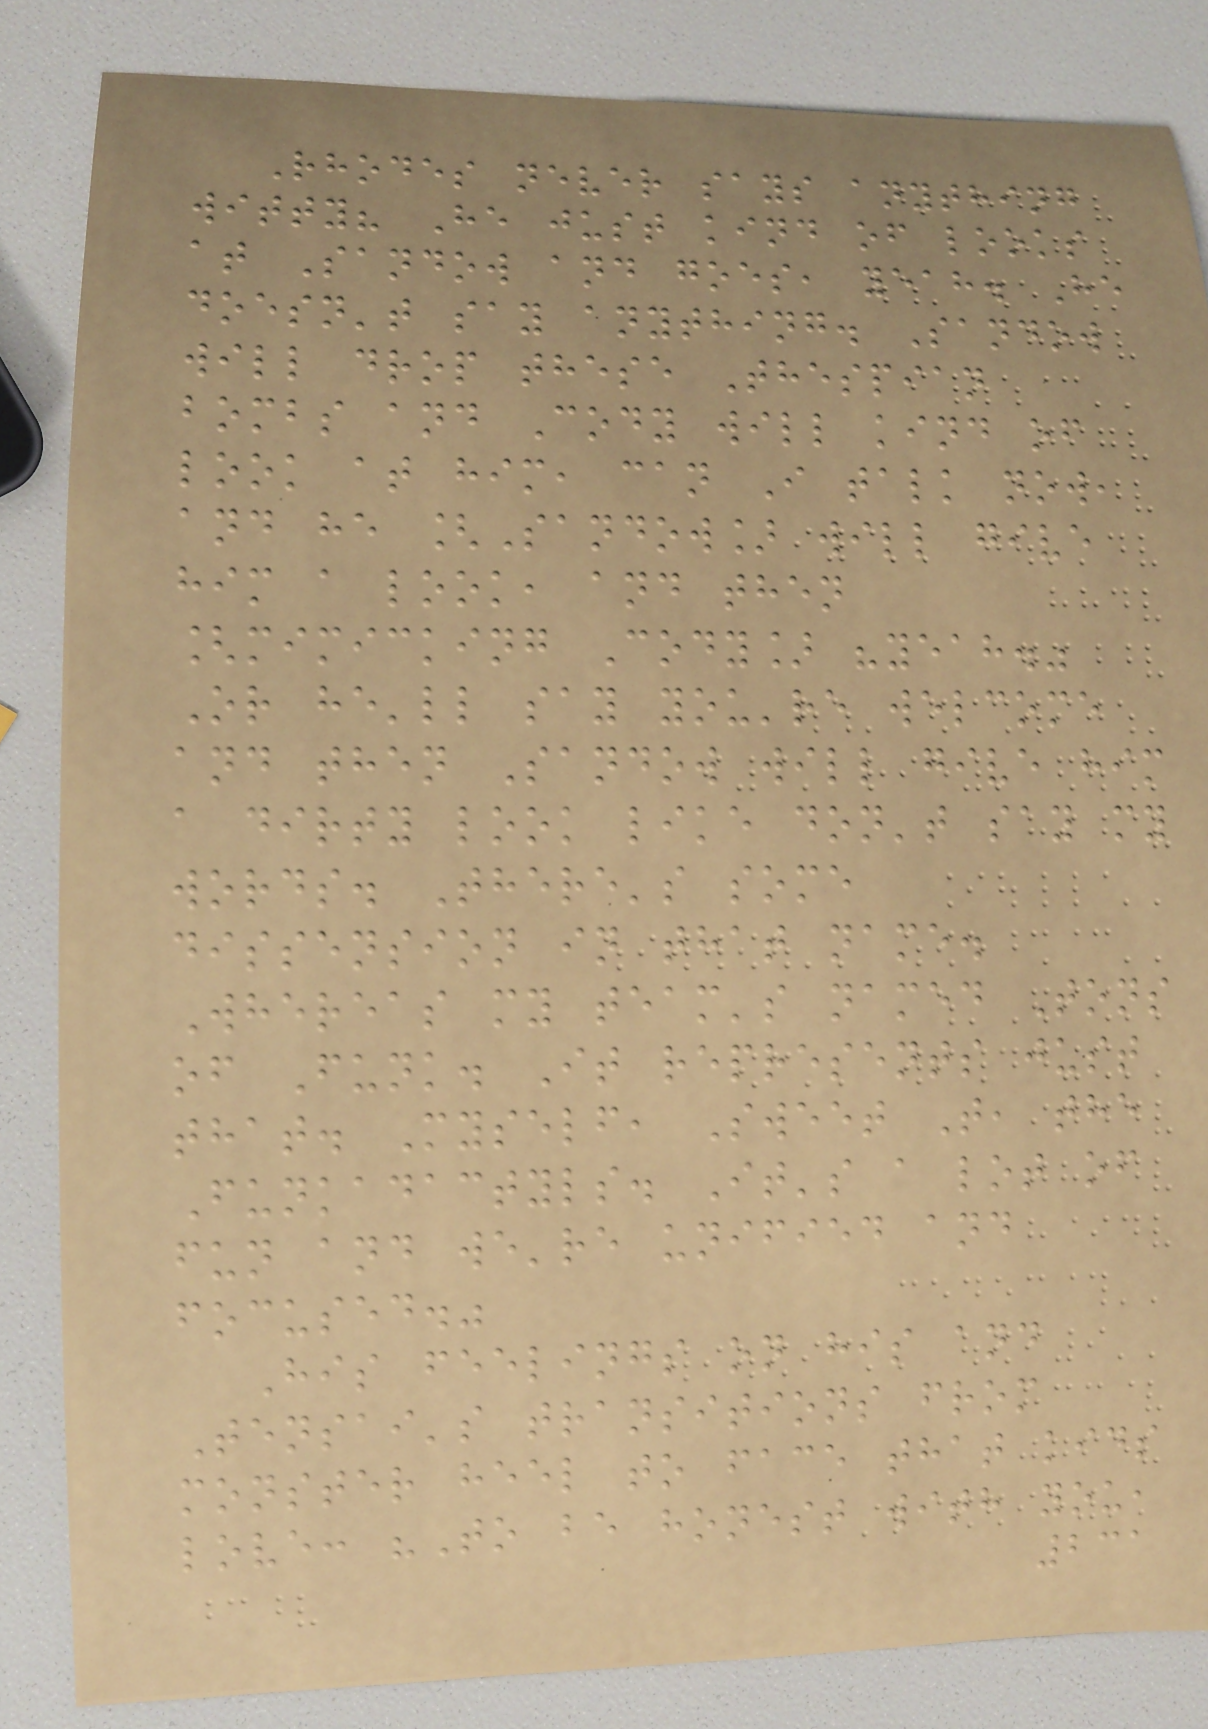Rhodes never says anything
witty? He just kind of looks
at Sandow and goes, yeah. He
doesn't say anything. Sandow
will drop these Thespian
bombs and Cody will kind of
look at him, can I talk now,
and he [Sandow] will give
him a look, and then
[mimicking Cody] "yeah."
Or he'll say you're welcome
and then Sandow will give him
a dirty look like don't say my
words. There's some
dissension in that name.
Whereas my team's named Tons
of Funk. It represents just
that. Myself, Sweet T, the
Funkadactyls. It's a lot of
fun and we're unified and
focused."
His feelings on his and
Tensai's transitions from
monster heel to face that kids
love: "To be honest with you,
231
